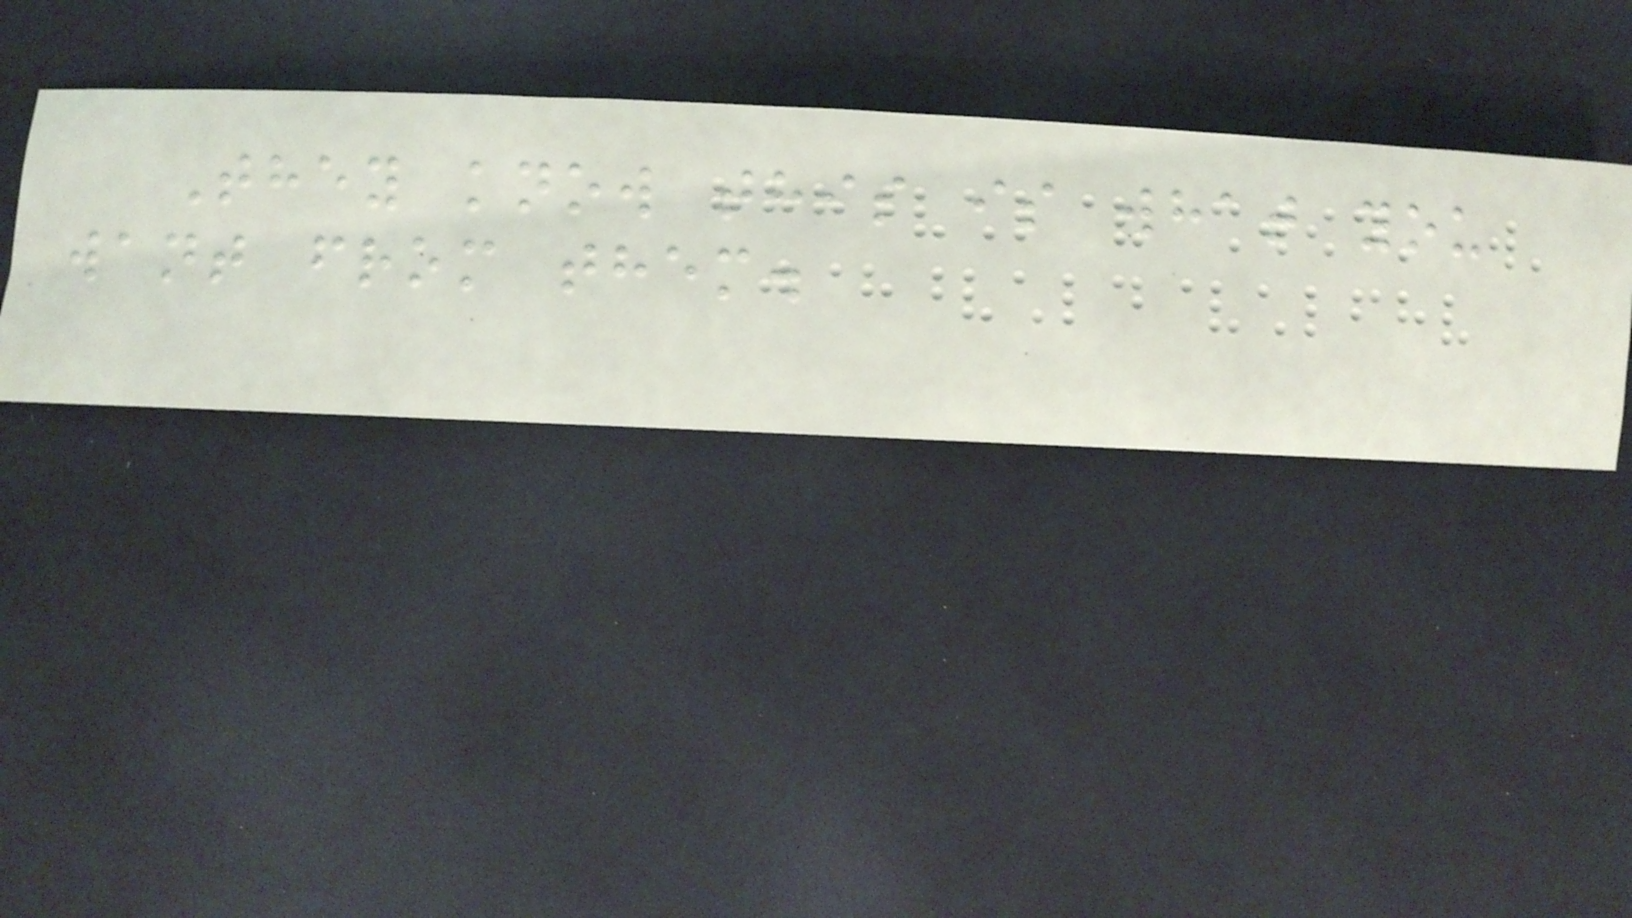They know this is what you
want from them.
